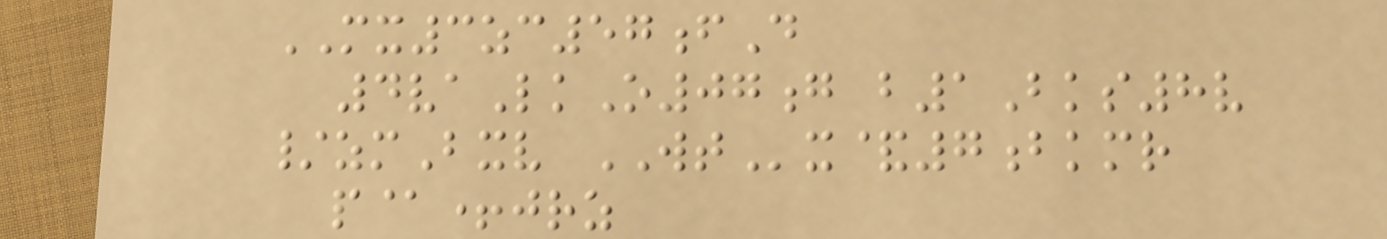MX3zc57fD
4vaLkO07g b1Bks8v
/zmBxv WTx&7bkmr
p@+jrz
